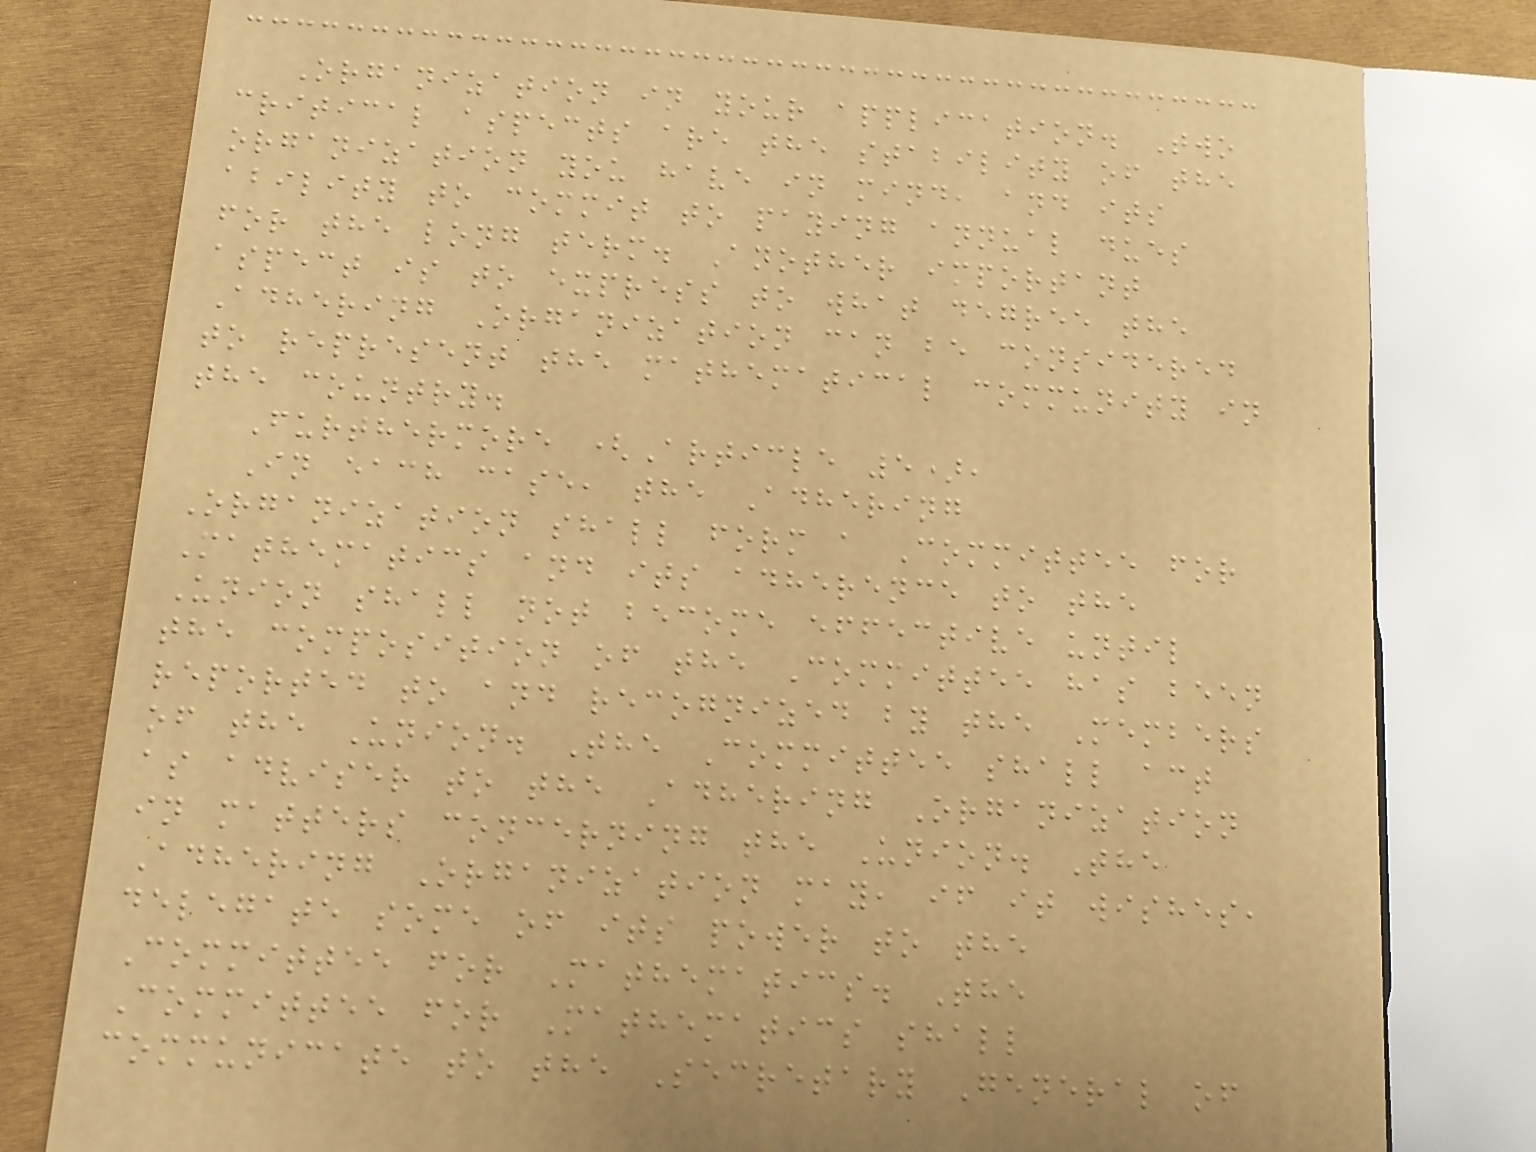Organization in your application. Two
critical aspects are the stability of the
organization you have in mind, and its
ability to commit to paying annual dues
for the long term. Another important
aspect is to express to what degree the
Adhering Organization can be considered
to represent the mathematical community in
the country.
Furthermore (Article 5),
In each case, the Adhering
Organization shall form a Committee for
Mathematics and its adherence to the
Union shall not become effective until
the composition of the Committee has been
reported to and recognized by the Members
of the Union. The Committee shall act
as adviser to the Adhering Organization
in matters concerning the Union. The
Adhering Organization may, if it wishes,
delegate some of its power to the
Committee for Mathematics. The
Committee for Mathematics shall
communicate to the Secretary General of
